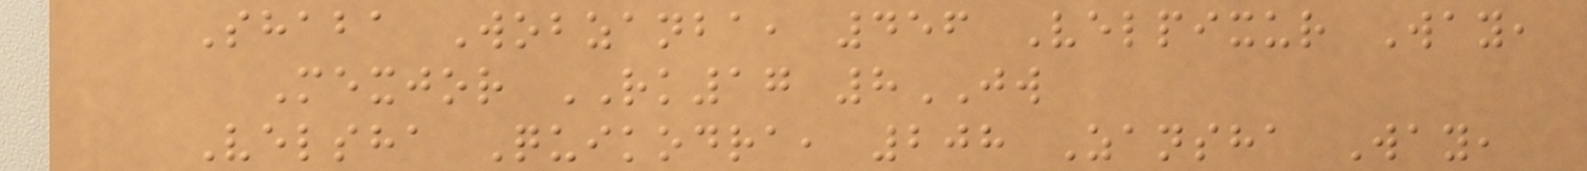Shaba Wobzanba, 456 Velpixur Way,
Mexjor RK17 8JW
Velsha Quikodra, 208 Zansha Way,
